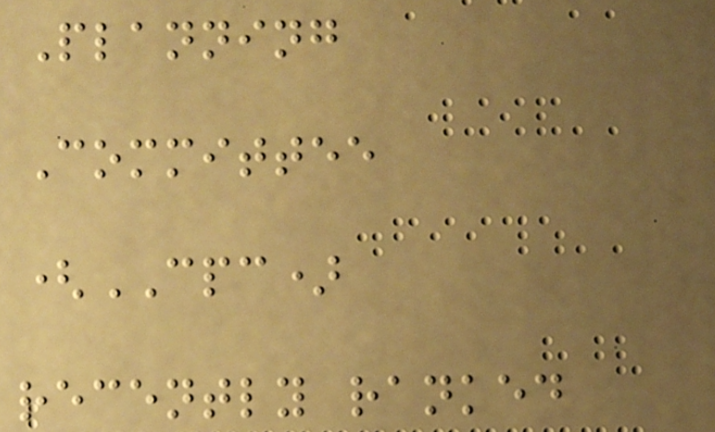Planning
Committee
(CPC)
recently ranked
